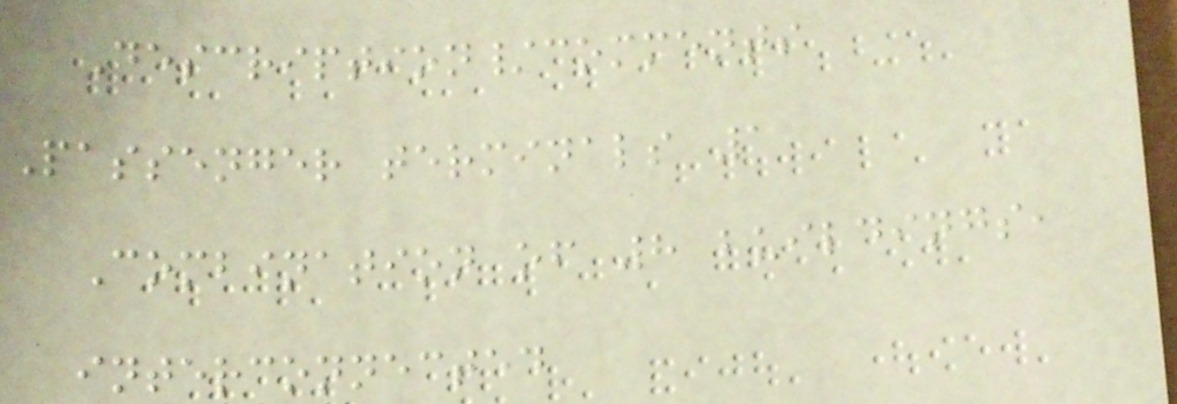Description/comments
Passenger terminals 1
Combination of 8 buildings,
interconnected
